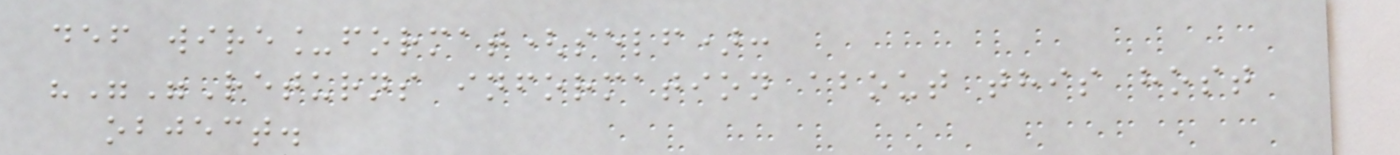def wire_format(self):
"""Returns information about this host
object.
